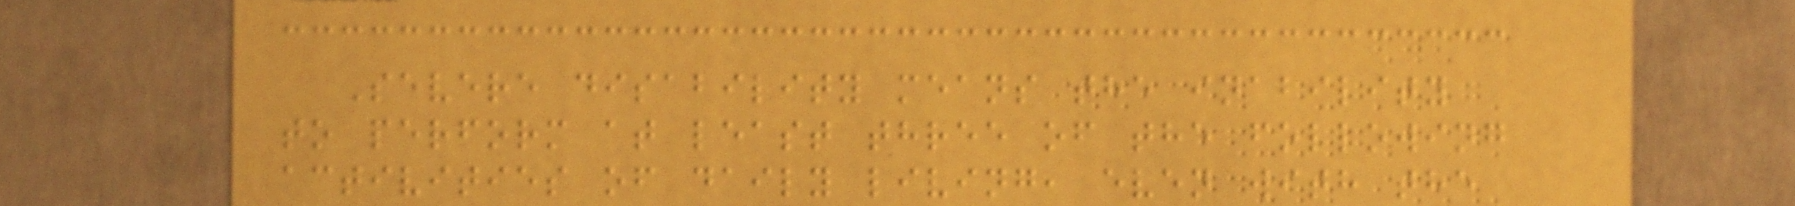Severe disability means the inability
to perform at least three of the following
activities of daily living, even with the
